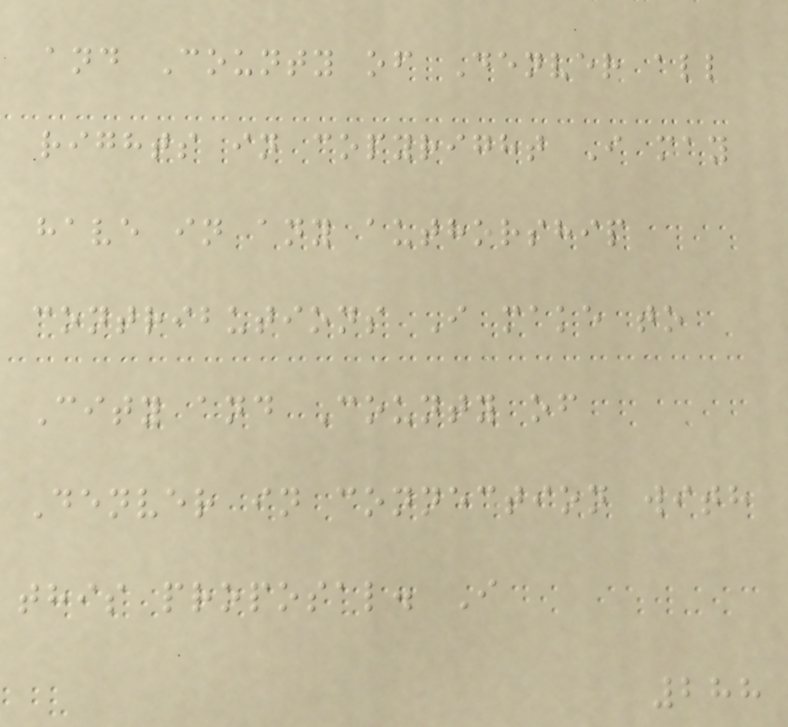and County of Denver all
rights in copyright I may
have in any authorship
contributions I make to
City and County of
Denver in connection with
this proposal. I
288
